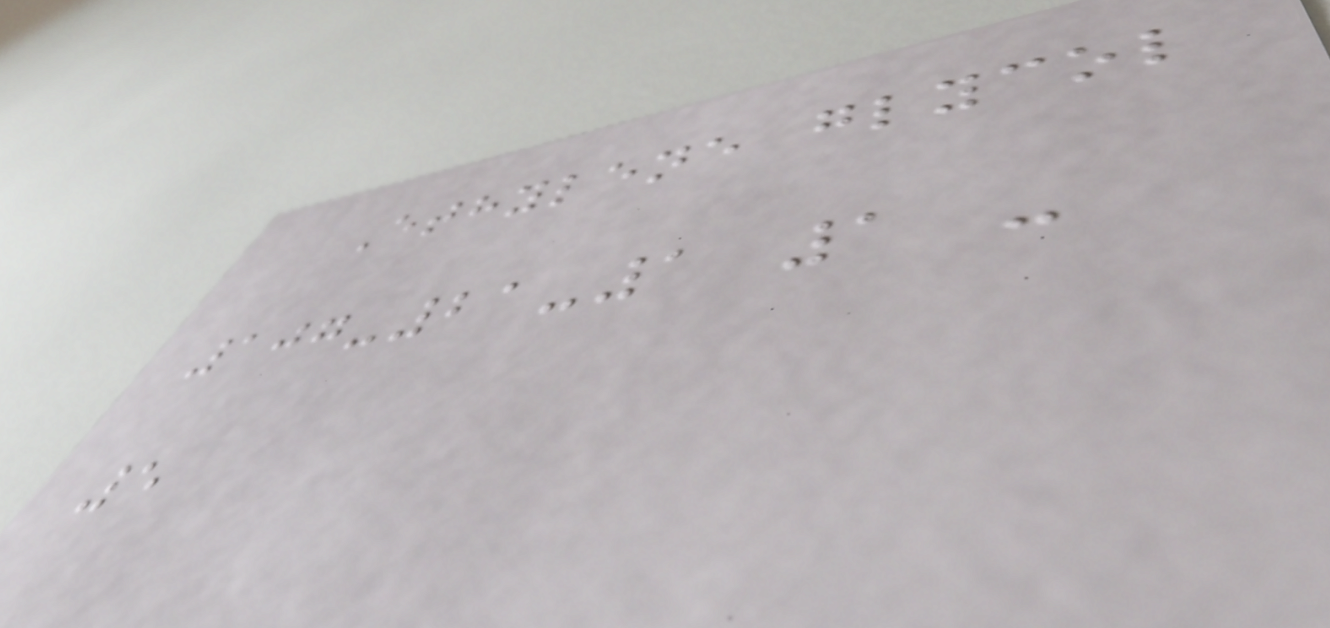Ethylene glycol
107-21-1 1 -
5
